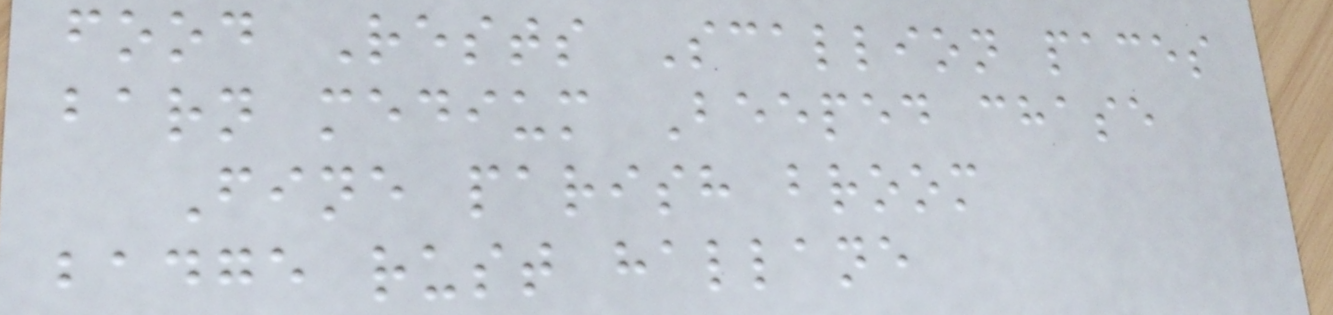food Rests Scallion paces
barn medium Beeped chase
Fine parish broom
badge rust hallane
